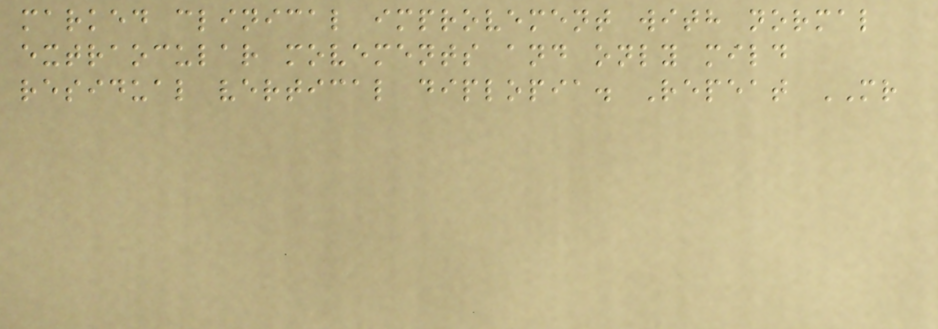marked clinical improvement with normal
extraocular movements and only mild
residual vertical diplopia. Repeat MR
